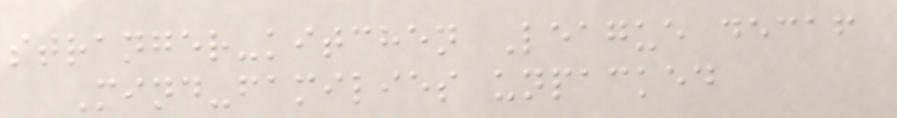stranger-kitchen League decaf
Mind-families unpacked
